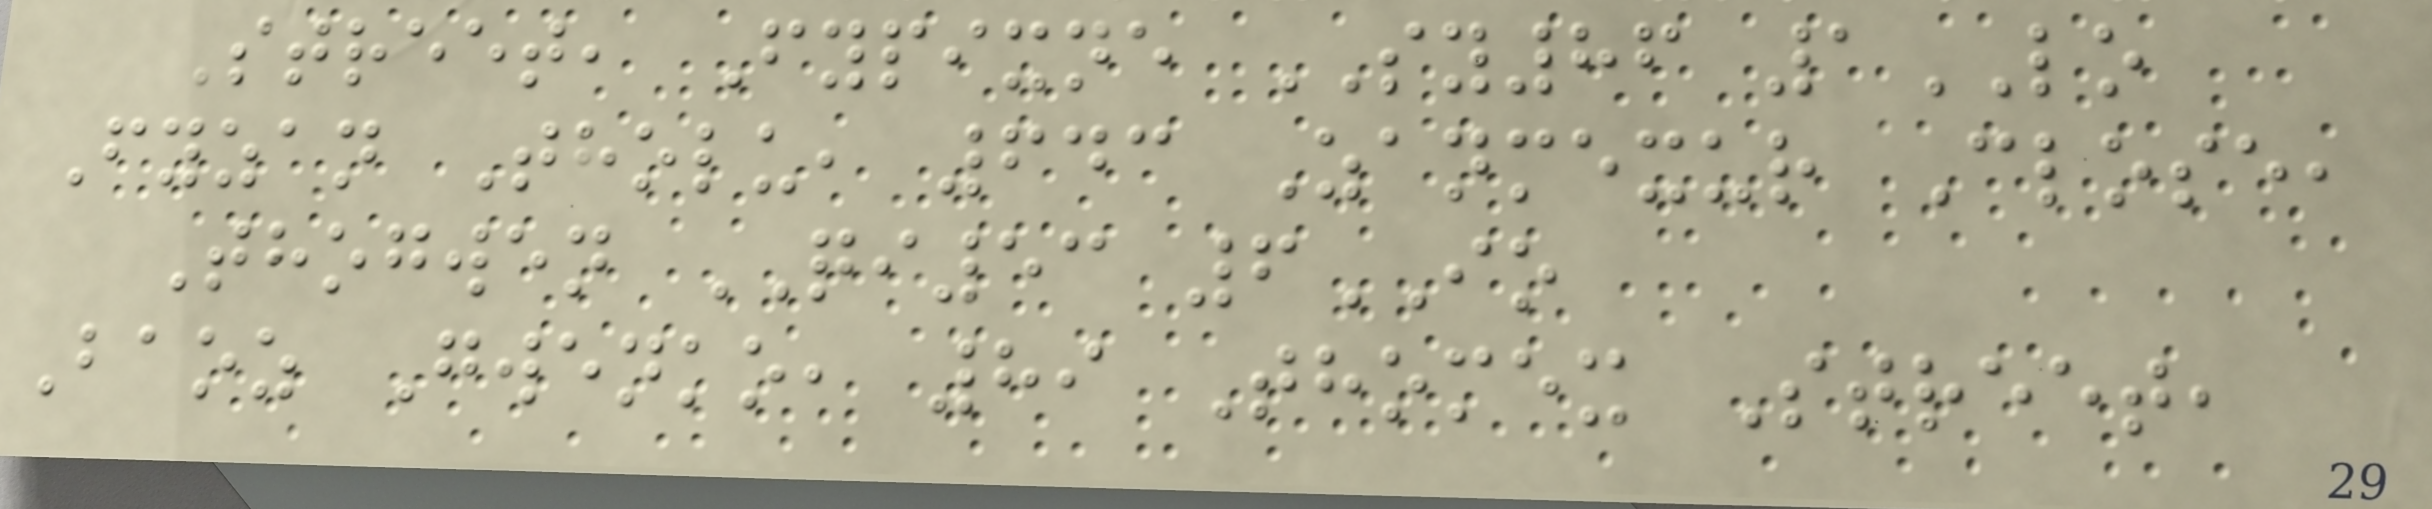Street, Fypixne SY86 1LO
Fyzan Tholu, 643 Zanmexur Close,
Thogwen QI53 6IO
Baoz Gwenko, 89 Thomex Street,
